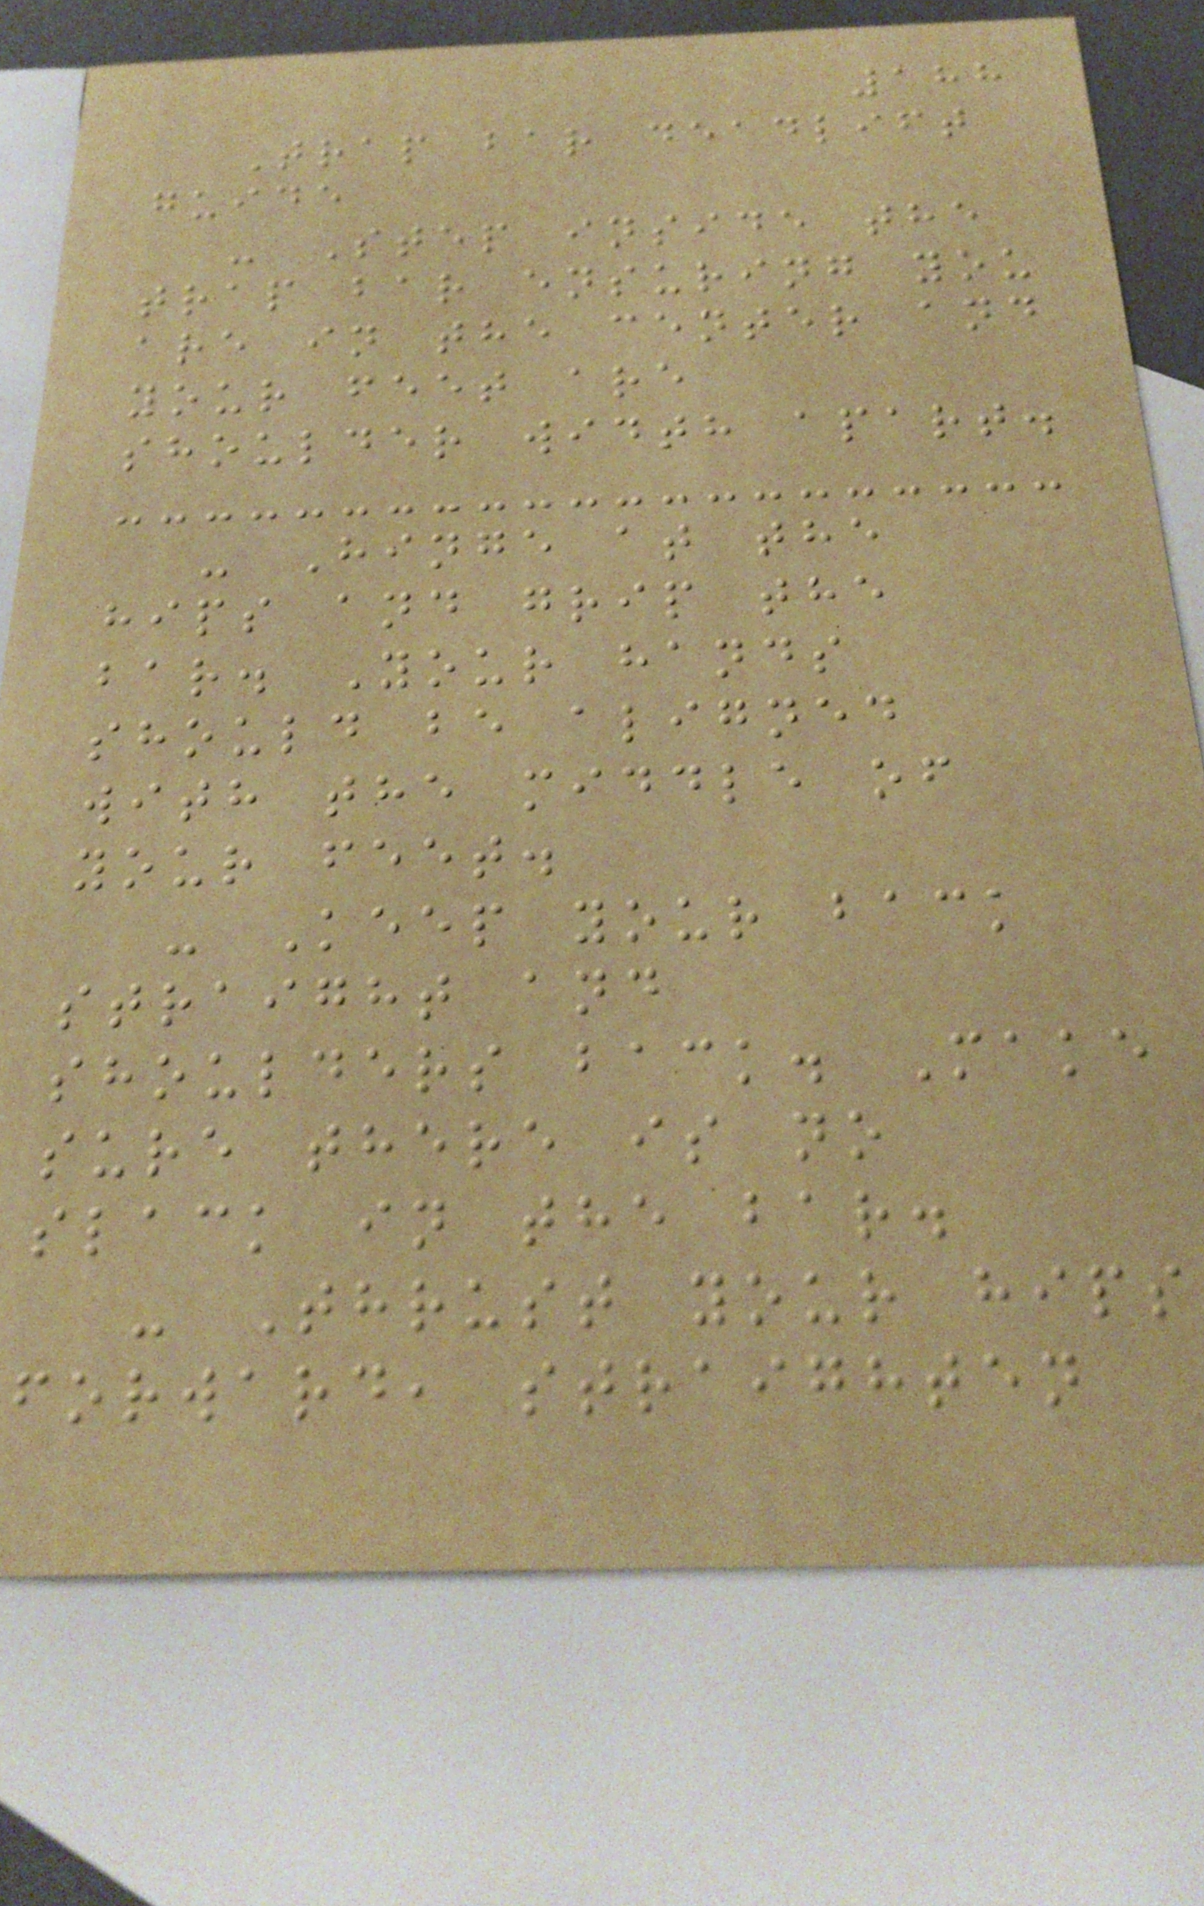188
Trap bar deadlift
guide
- Step inside the
trap bar ensuring you
are in the center and
your feet are
shoulder width apart.
- Hinge at the
hips and grip the
bar. Your hands
should be aligned
with the middle of
your feet.
- Keep your back
straight and
shoulders back. Make
sure there is no
slack in the bar.
- Thrust your hips
forward, straighten
